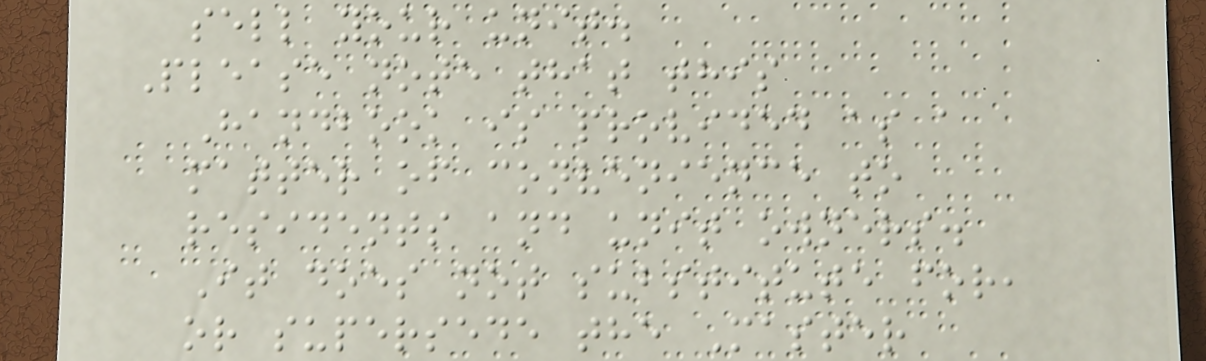sell your unit.
Please note that this
Handbook is provided as a
matter of convenience to
residents and unit owners.
It does not substitute for,
or supersede the Master
